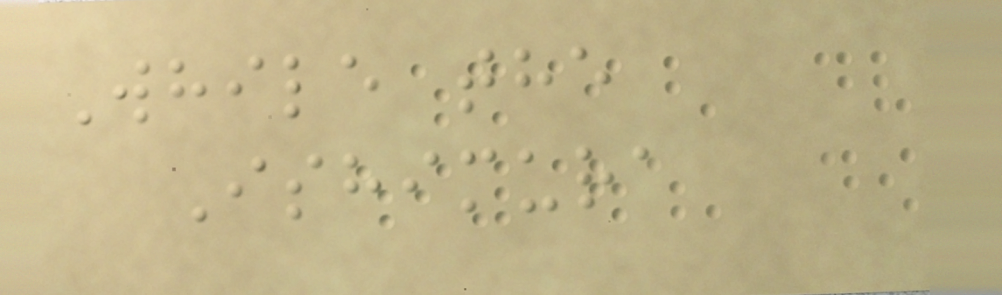While the
Ishimura
